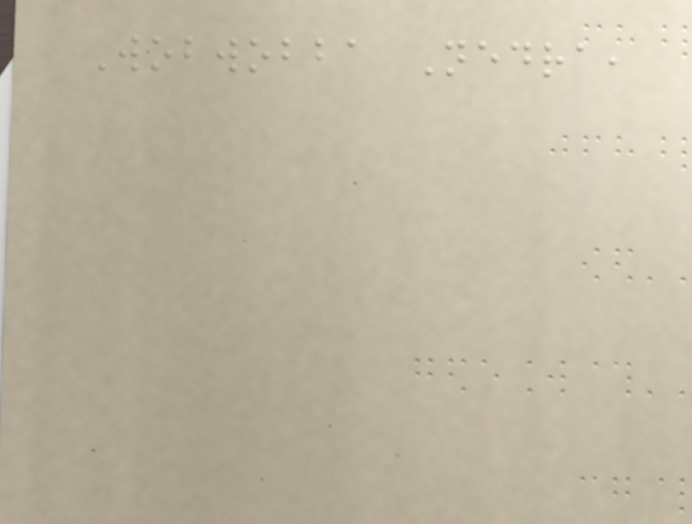Wobwobba Nedra,
